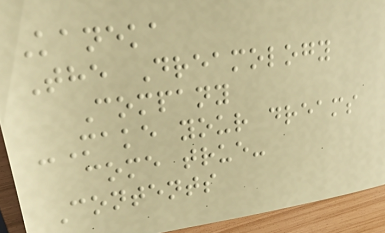Kaneka
The Dreamology
Company
-Make your dreams
come true-
Contents
